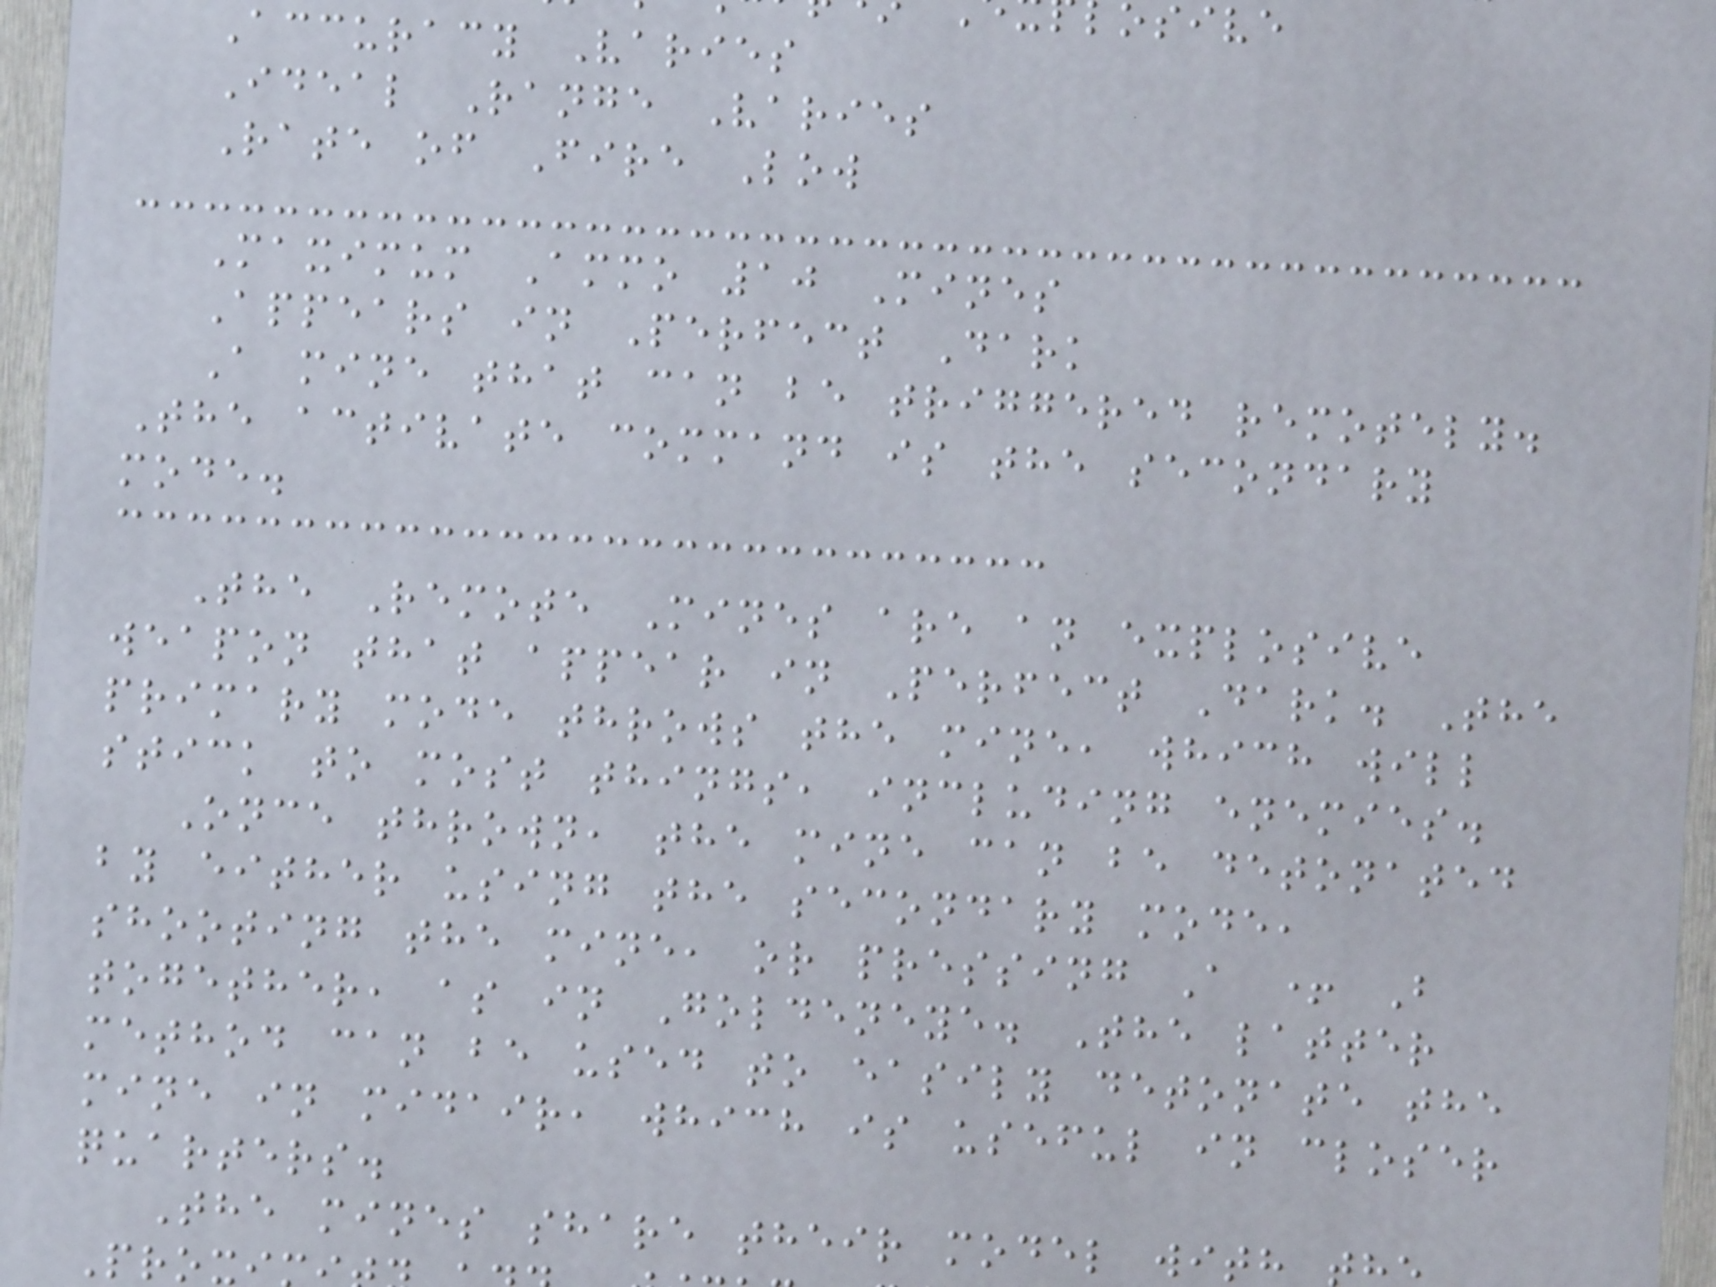Accuracy Varies
Ideal Range Varies
Rate of Fire Low
Maximum Ammo 10 Mines
Appears in Perfect Dark
A mine that can be triggered remotely.
The activate command is the secondary
mode.
The Remote Mines are an explosive
weapon that appear in Perfect Dark. The
primary mode throws the mine, which will
stick to most things, including enemies.
Once thrown, the mine can be detonated
by either using the secondary mode,
shooting the mine, or pressing A + B
together, as in Goldeneye. The latter
method can be used to easily detonate the
mine in midair, which is useful in closer
quarters.
The mines share their model with
